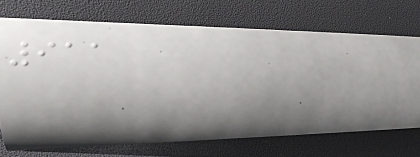911
